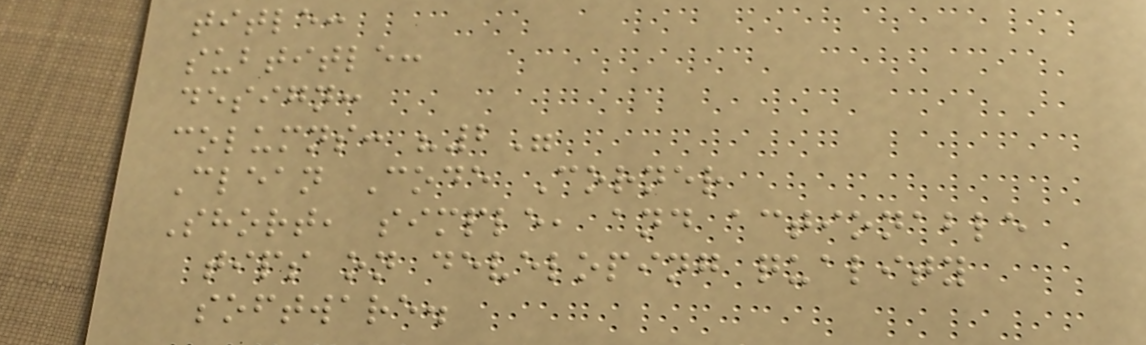title:
subtitle:
design:
columns: "2"
Clean Code Corner
Short, simple, and actionable
tips on developing quality
software.
